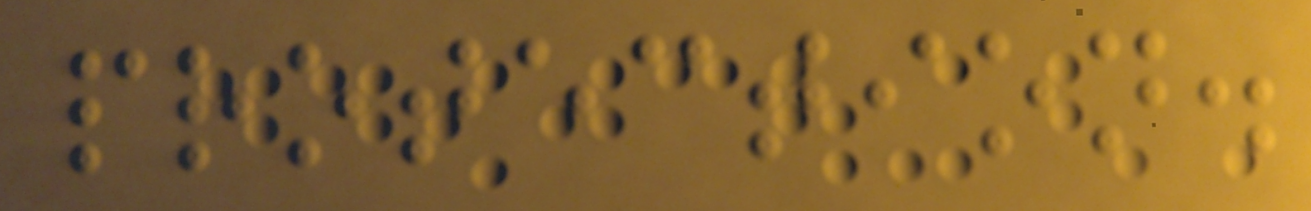protection.
